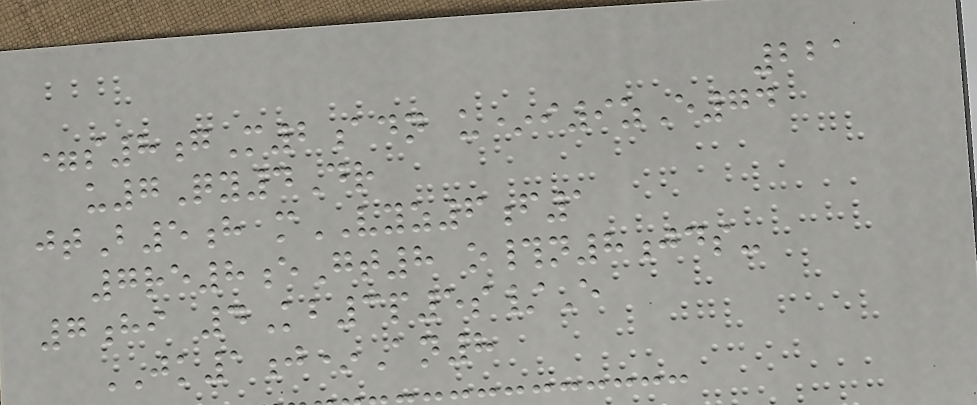221
=s8gM2adn u*i9zE74
u7Qy4Dr
jtB5h mVYZ6f1
7re8eGt8 o#n8jds-
7hi 4Kb3p5s/E
JK1j*An8
